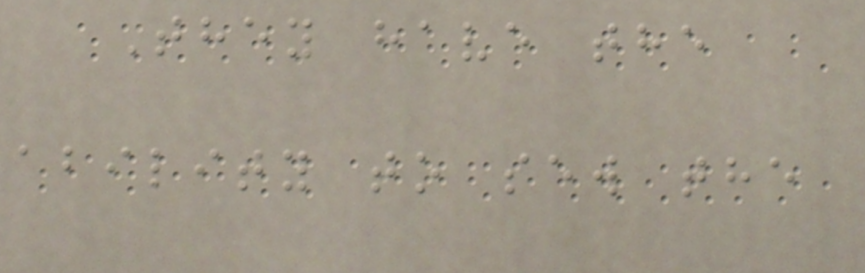They have the
ability to sew the
